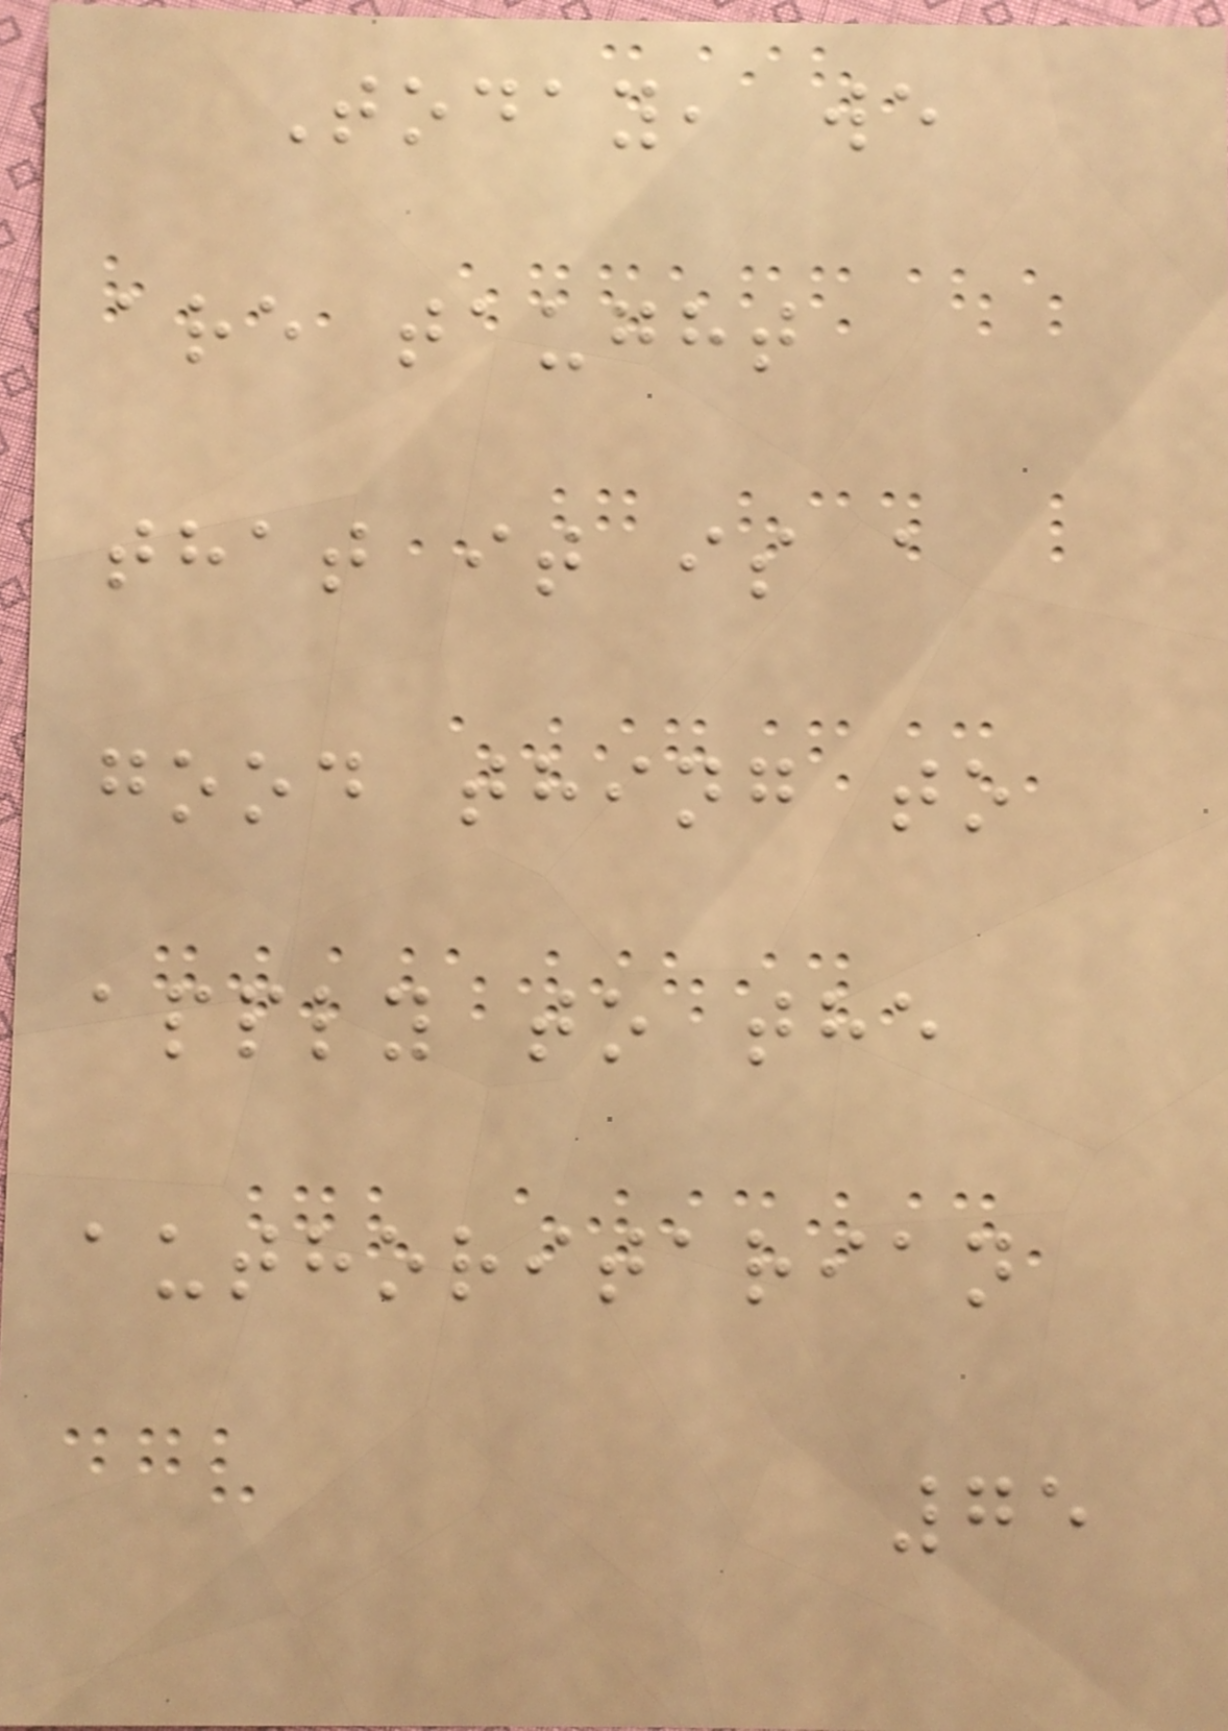Today, we
are taught
that it is a
good thing to
apply to the
authoritarian
75
